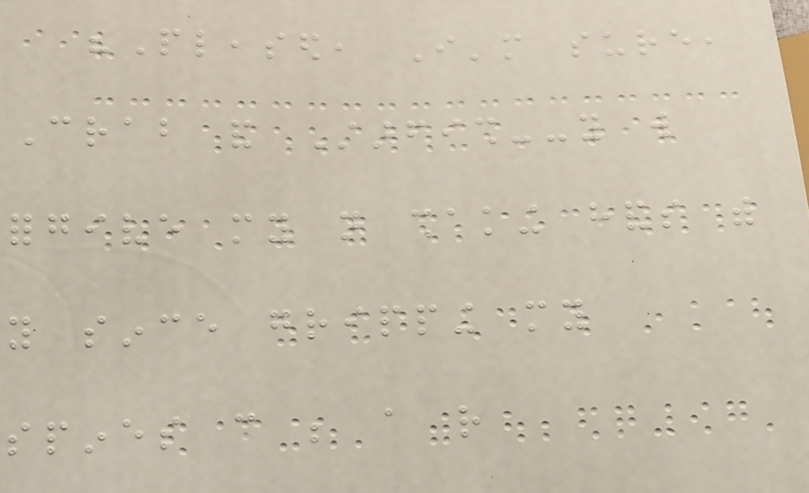"Pleased, I'm sure,
Crab and Starfish--you will
forgive my not shaking hands with
you since gripping my
spines can be a rather
